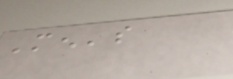Men's
